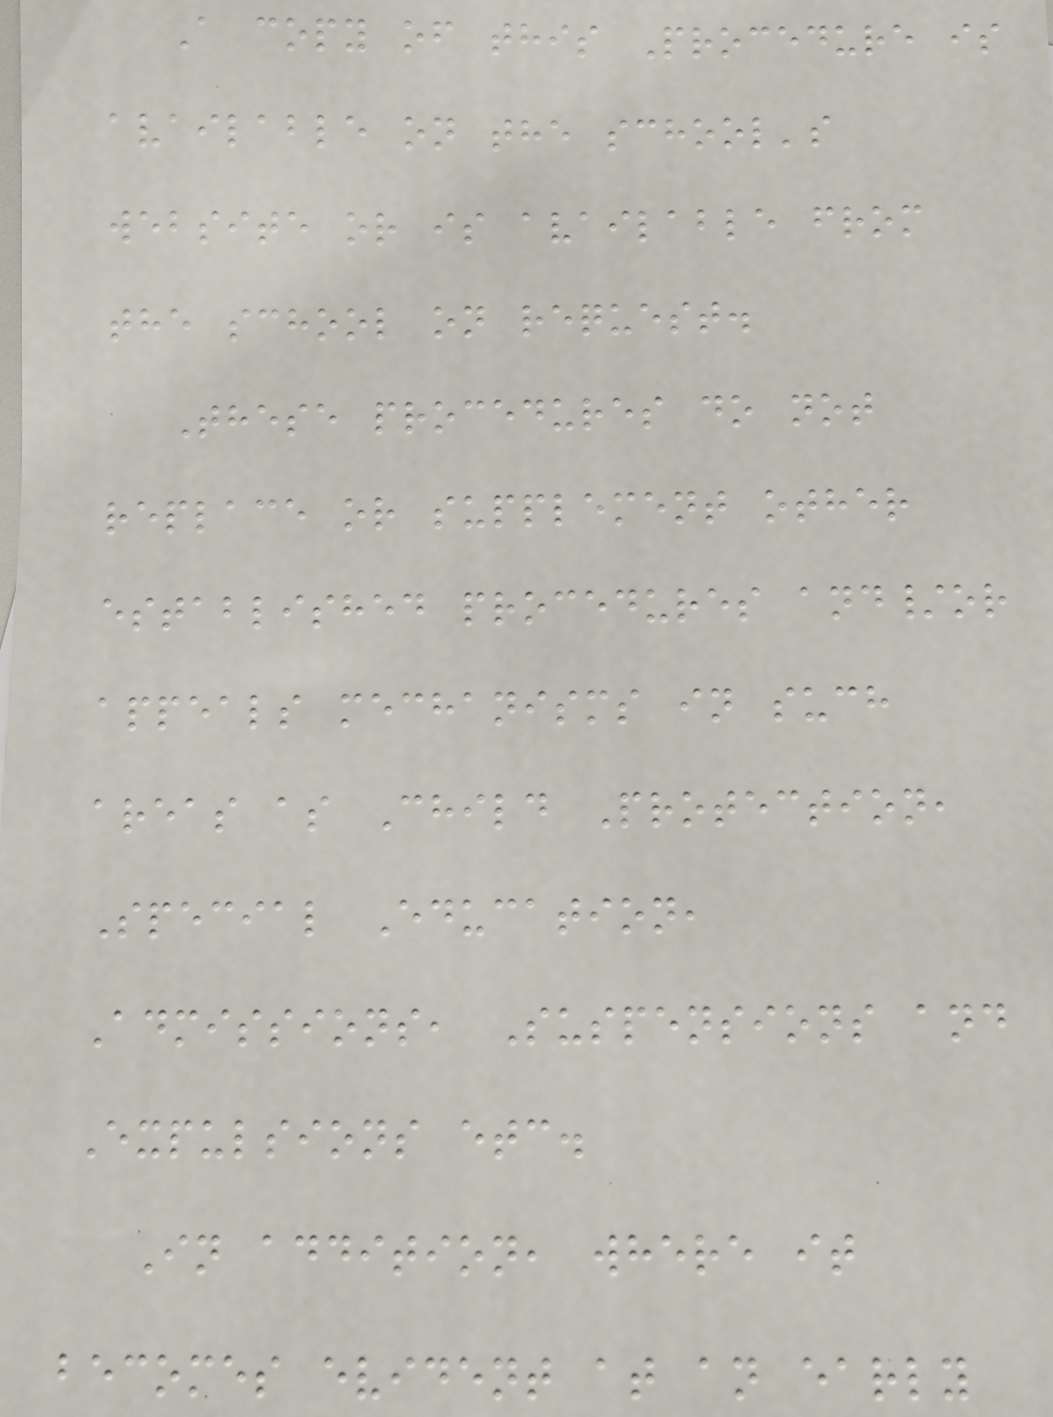A copy of this Procedure is
available on the school's
website or is available from
the school on request.
These procedures do not
replace or supplement other
established procedures and/or
appeals mechanisms in such
areas as Child Protection,
Special Education,
Admissions, Suspensions and
Expulsions etc.
In addition, where it
becomes evident at an early
